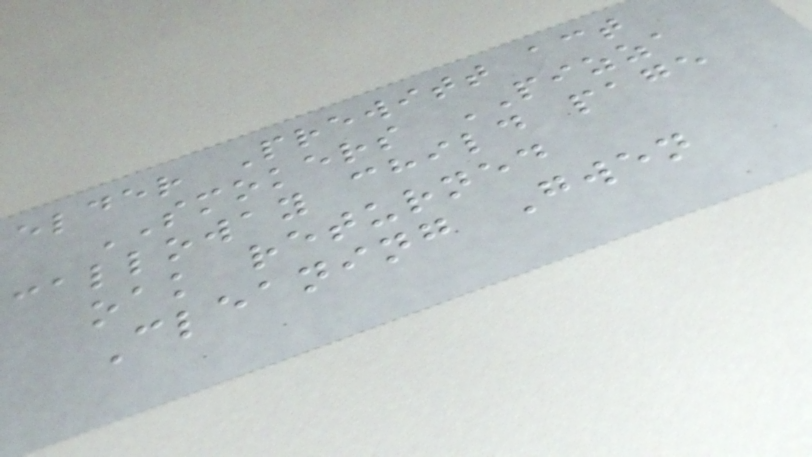elder Prewitt act
SMOKERS PIZZA
calloway child page
oak returned
Cleaning Gwen
